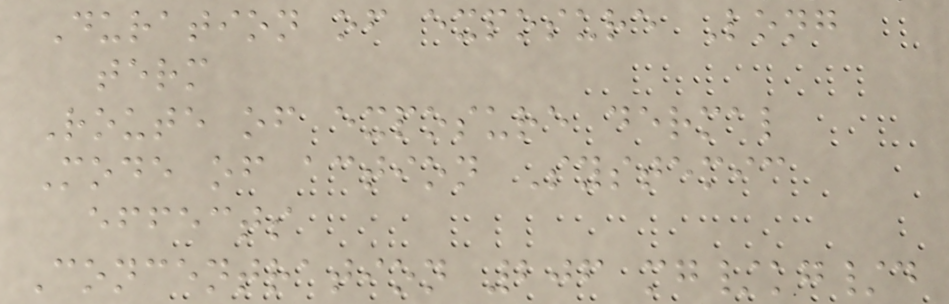Duration of exposure Long
term
Route of exposure dermal
Mode of action Systemic
effects
Concentration 206 mg/kg/d
